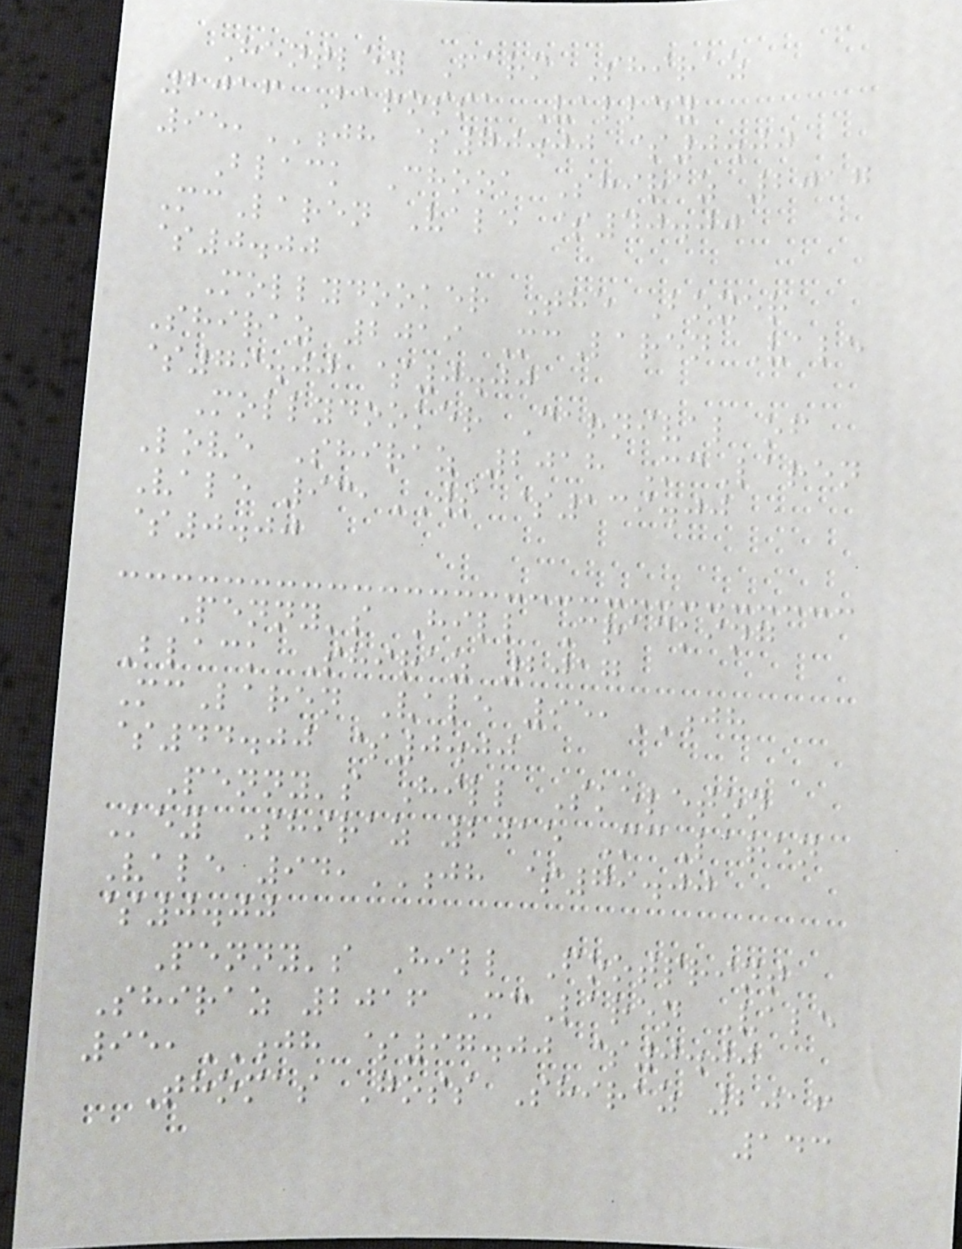Hentley Farm Shiraz
2016 Barossa Valley
95,JH $70.00 $0.00
Black Chook Shiraz 2017
McLaren Vale $40.00
$0.00
Mollydooker The Boxer
Shiraz 2019 McLaren Vale
$79.00 $0.00
Mollydooker Carnival of
Love Shiraz 2018 McLaren
Vale 93,WS $139.00
$0.00
Penny's Hill Cracking
Black Shiraz 2017
McLaren Vale 95,JH
$44.00 $0.00
Penny's Hill Skeleton
Key Shiraz 2015 McLaren
Vale 94,JH $79.00
$0.00
Penny's Hill Footprint
Shiraz 2016 McLaren Vale
95,JH $97.00 $0.00
Thomas Goss Shiraz 2016
143
